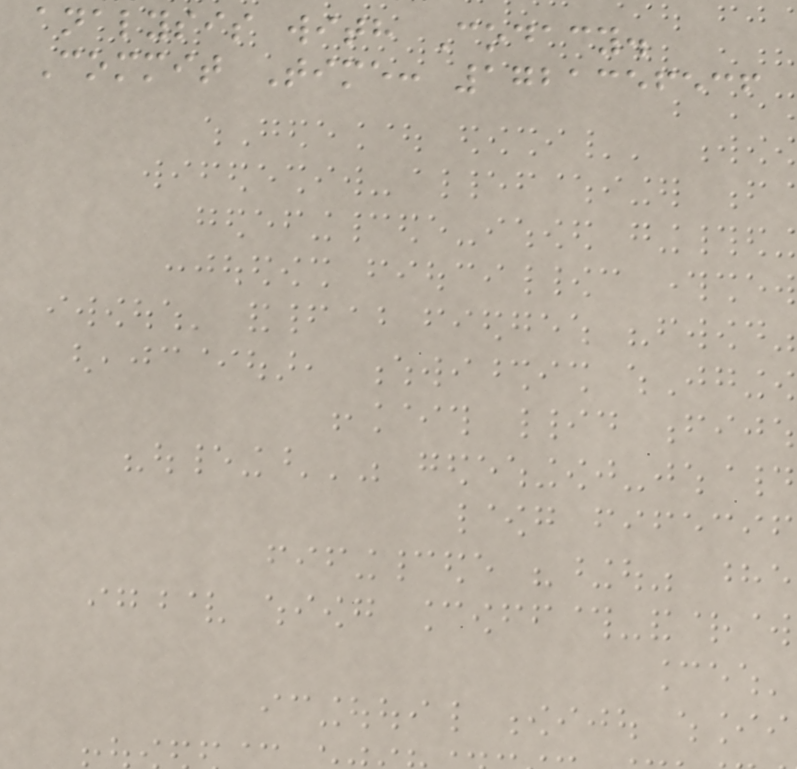analysis with Codacy.
Commit Time: 1721356536
